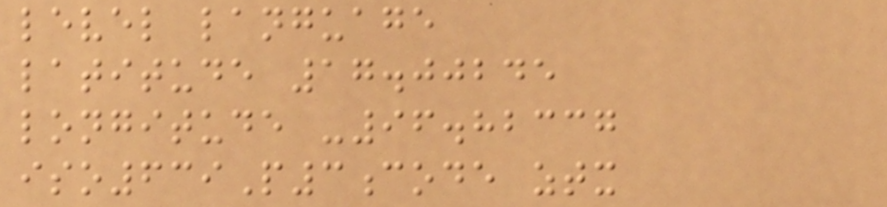level language
latitude 17.00245
longitude -96.82337
iso639P3code ztx
